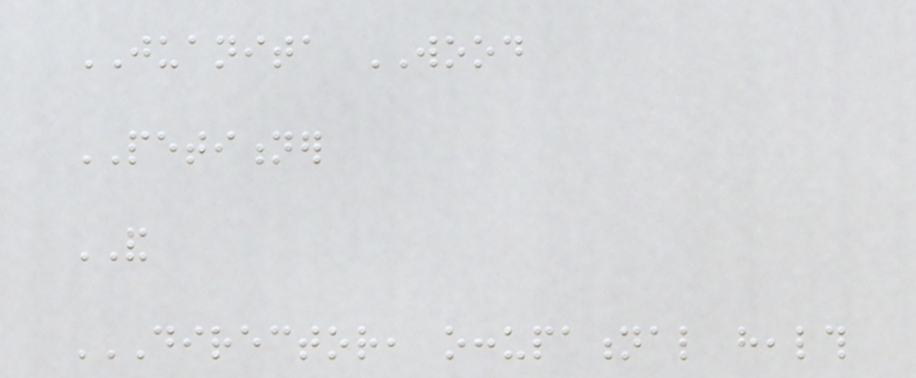JUANITA WOOD
PETITIONER
AND
DIRECTOR, OCCUPATIONAL HEALTH
